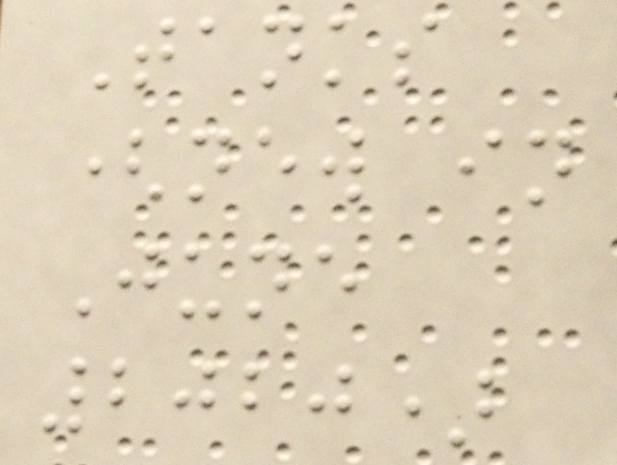Tanks
(new in
June
2020)
